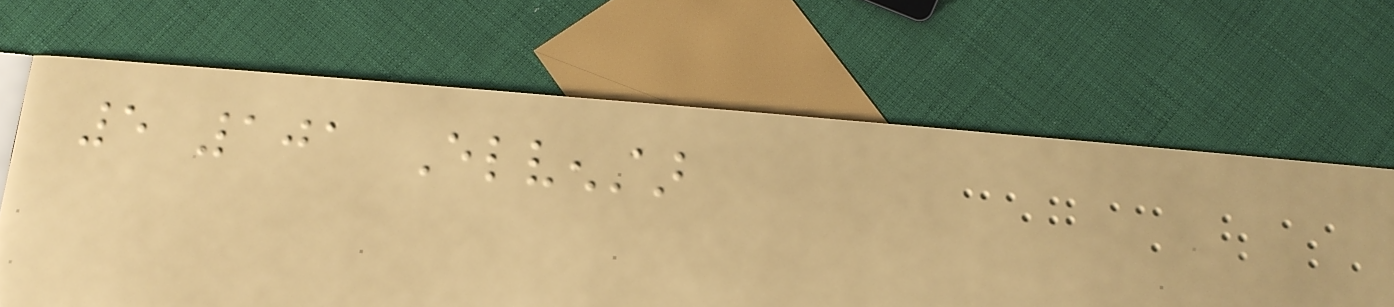5 101 Elvenstar
